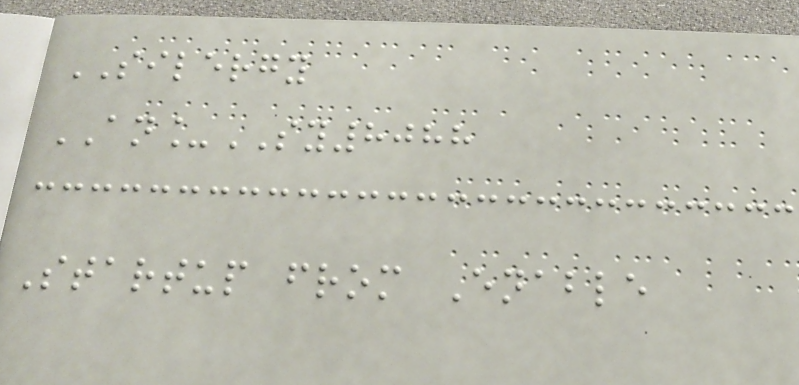SILERGY
AN_SY8088
Startup from Enable
